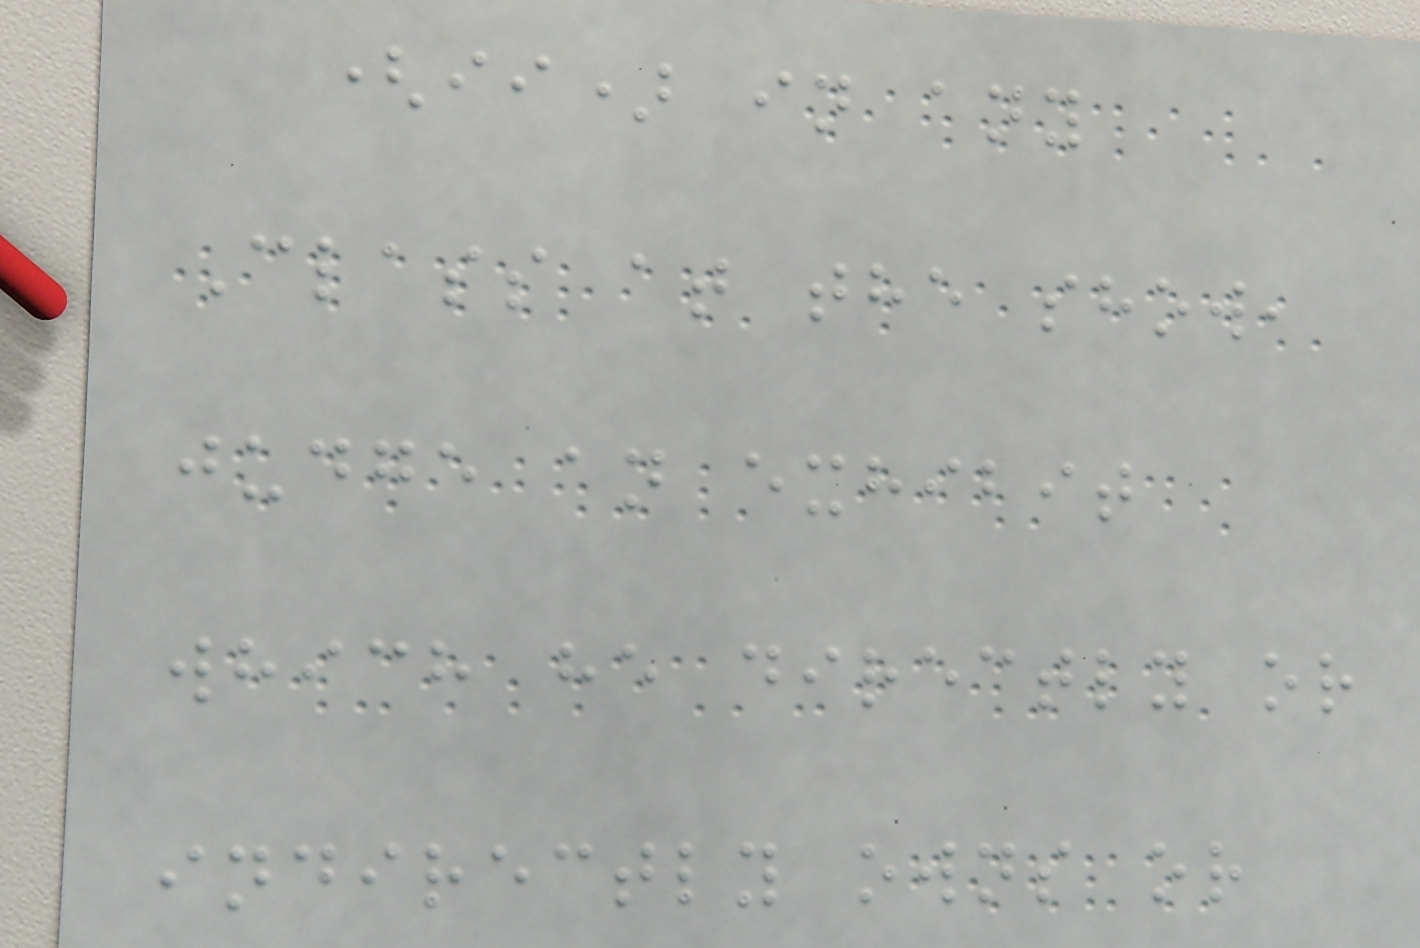(ii) in any
Class at the show,
judge an exhibit
which he directly or
indirectly owns or
